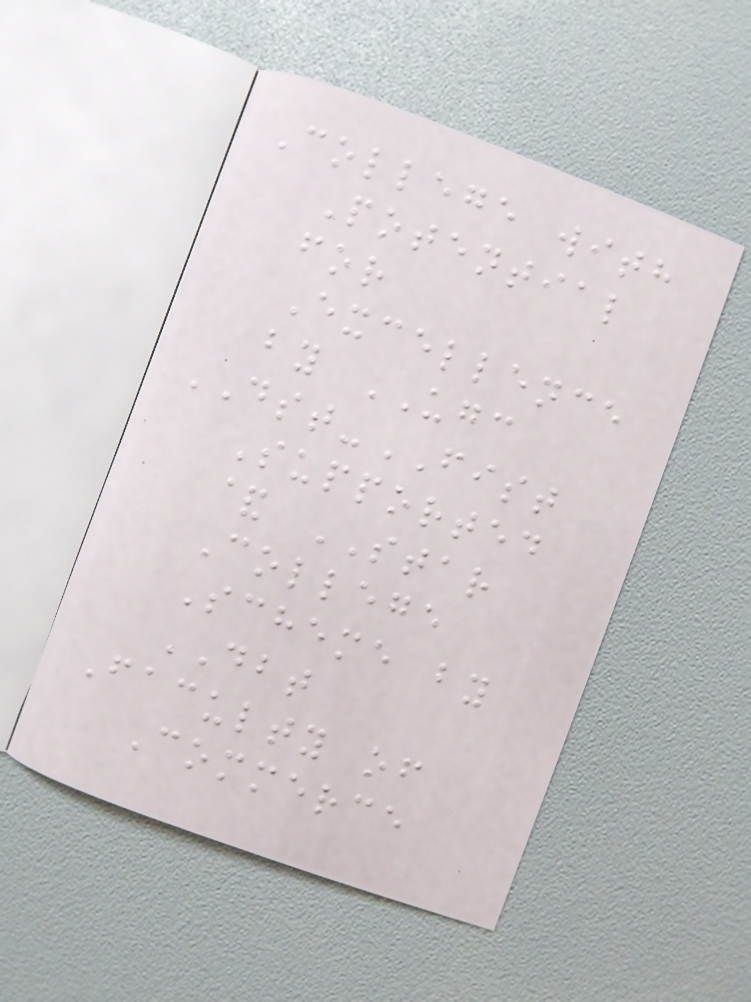College with
Potential
for
Excellence
by UGC
DST-FIST
Supported
& STAR
College
Scheme by
DBT
Faculty of
Commerce
